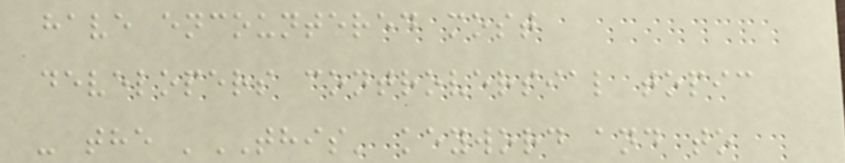have encountered most
developers controversial topic
- the 'THIS' keyword and to
